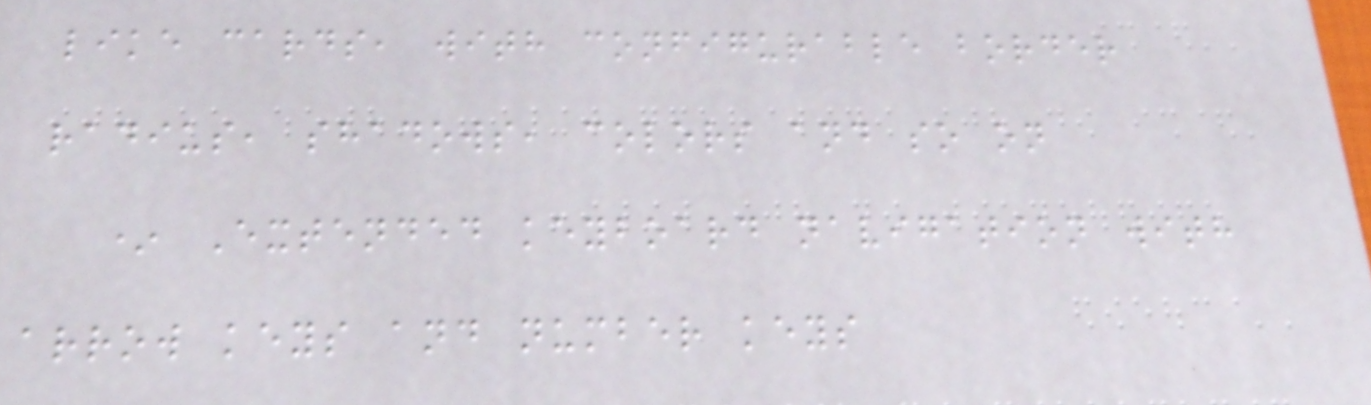like cards, with configurable border
radius, shadows, colors and so on
* Extended keyboard navigation with
arrow keys and number keys
